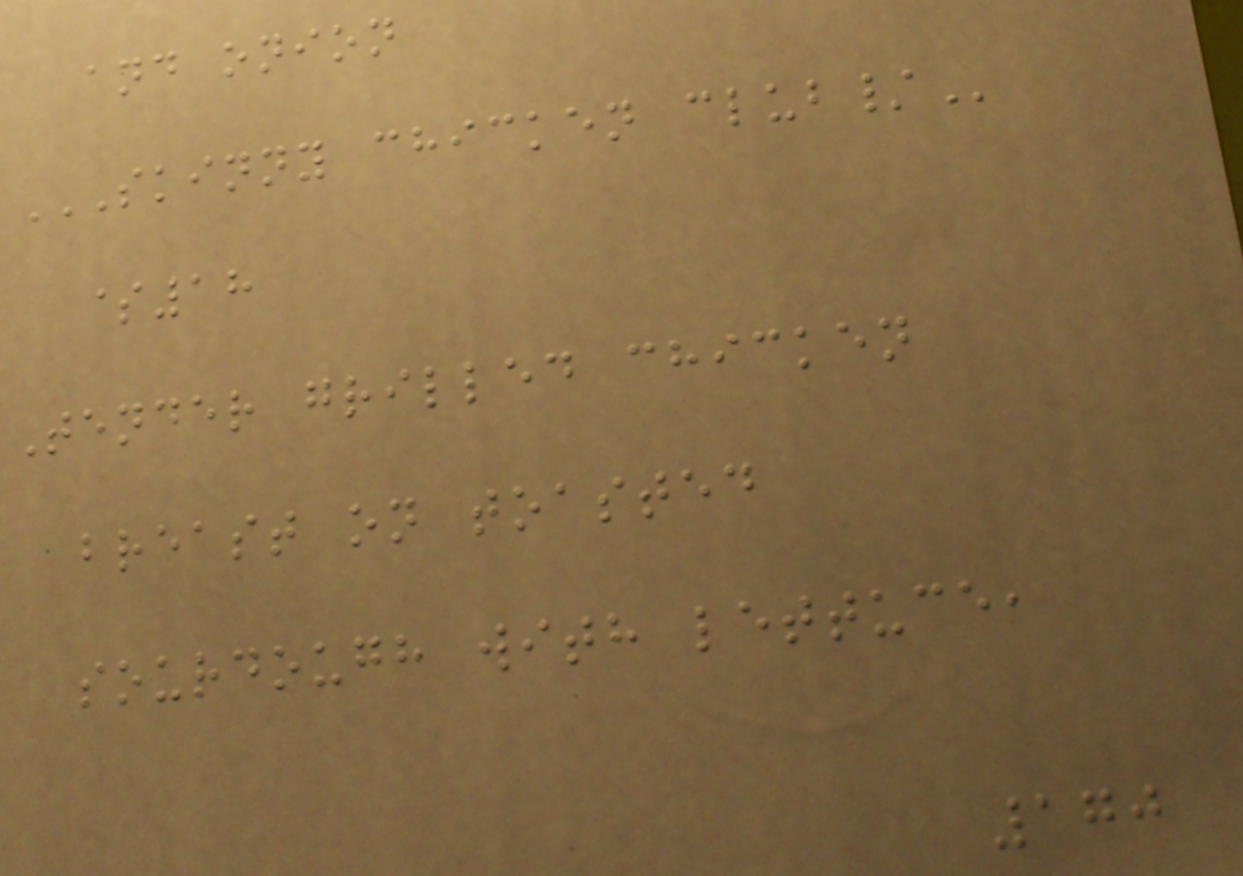and onion
SKINNY CHICKEN CLUB/
$18
Tender grilled chicken
breast on toasted
sourdough with lettuce,
170
